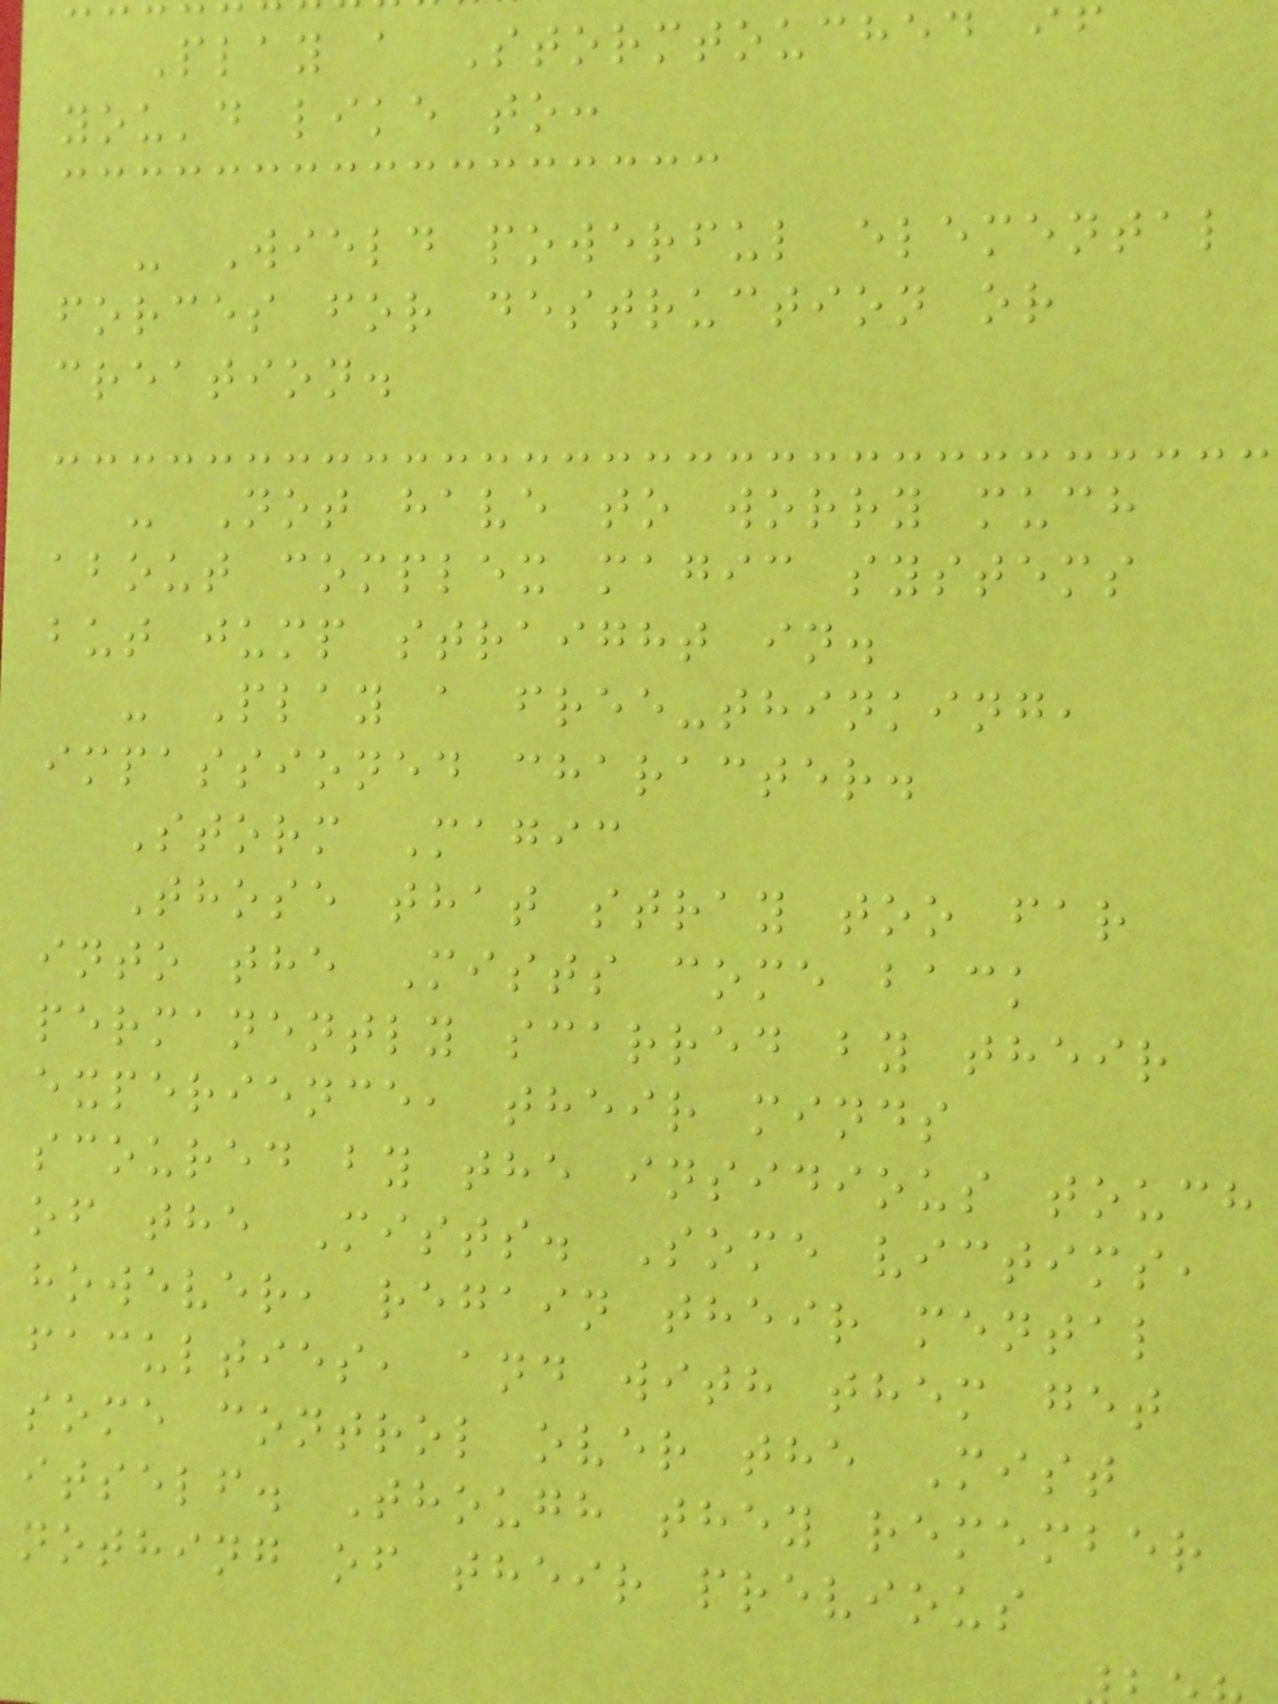Play a Stormtouched if
you'd like to:
- Wield powerful elemental
forces for destruction or
creation.
- Not have to worry much
about complex magic systems
but jump straight in.
- Play a free-thinking,
impassioned character.
Storm Magic
Those that stray too far
into the Mists come back
permanently scarred by their
experience, their minds
scoured by the insidious touch
of the Mists. Some victims,
however, regain their mental
faculties, and with them get
some control over the Mist
itself. Though they remember
nothing of their previous
